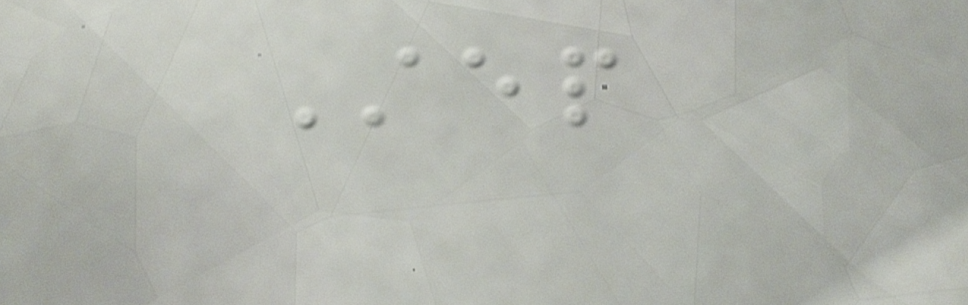Step
